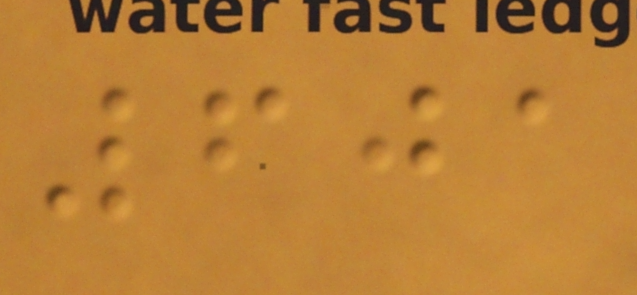601
